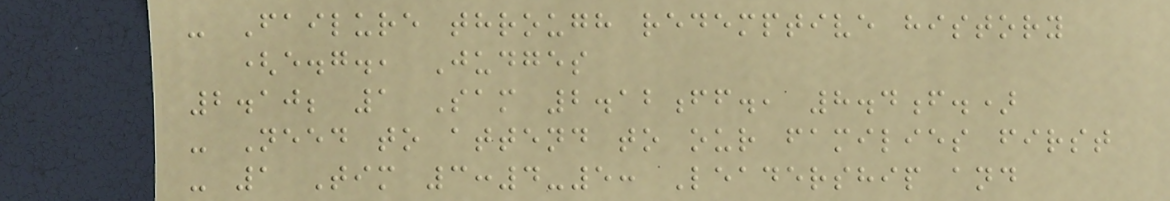- Failure through redemptive history
(e.g., Judges
2.10; 1 Sam 2.12ff., 8.4f.)
- Need to attend to our families first
- 1 Tim 3:4-5: Leadership and
